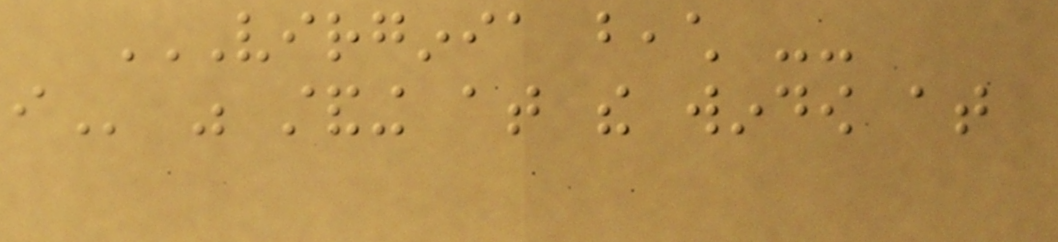VIRGINIA BEACH --
I was standing at the window at
